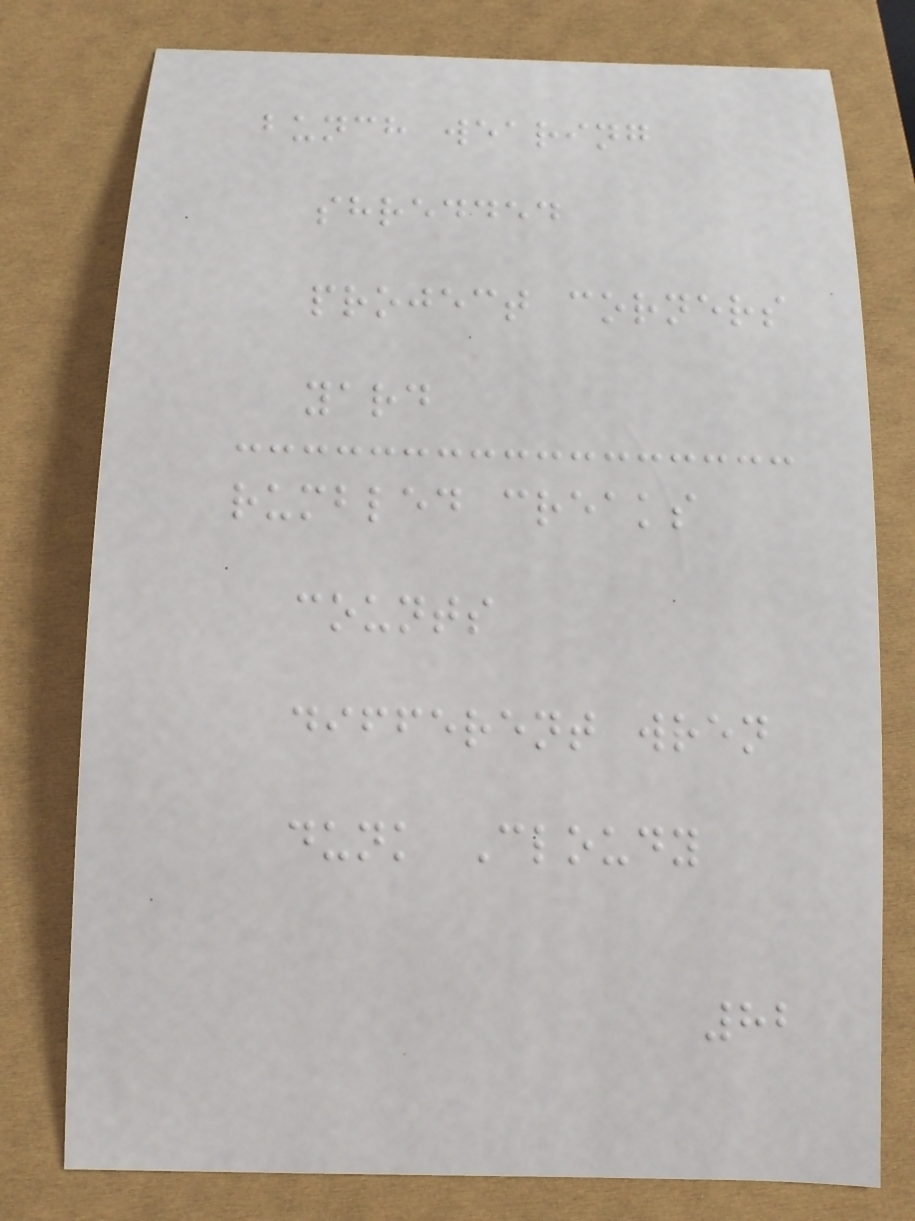bunch wearing
shredded
project corners
yard
rumbled creaks
counts
different wren
dunk Cloudy
82
